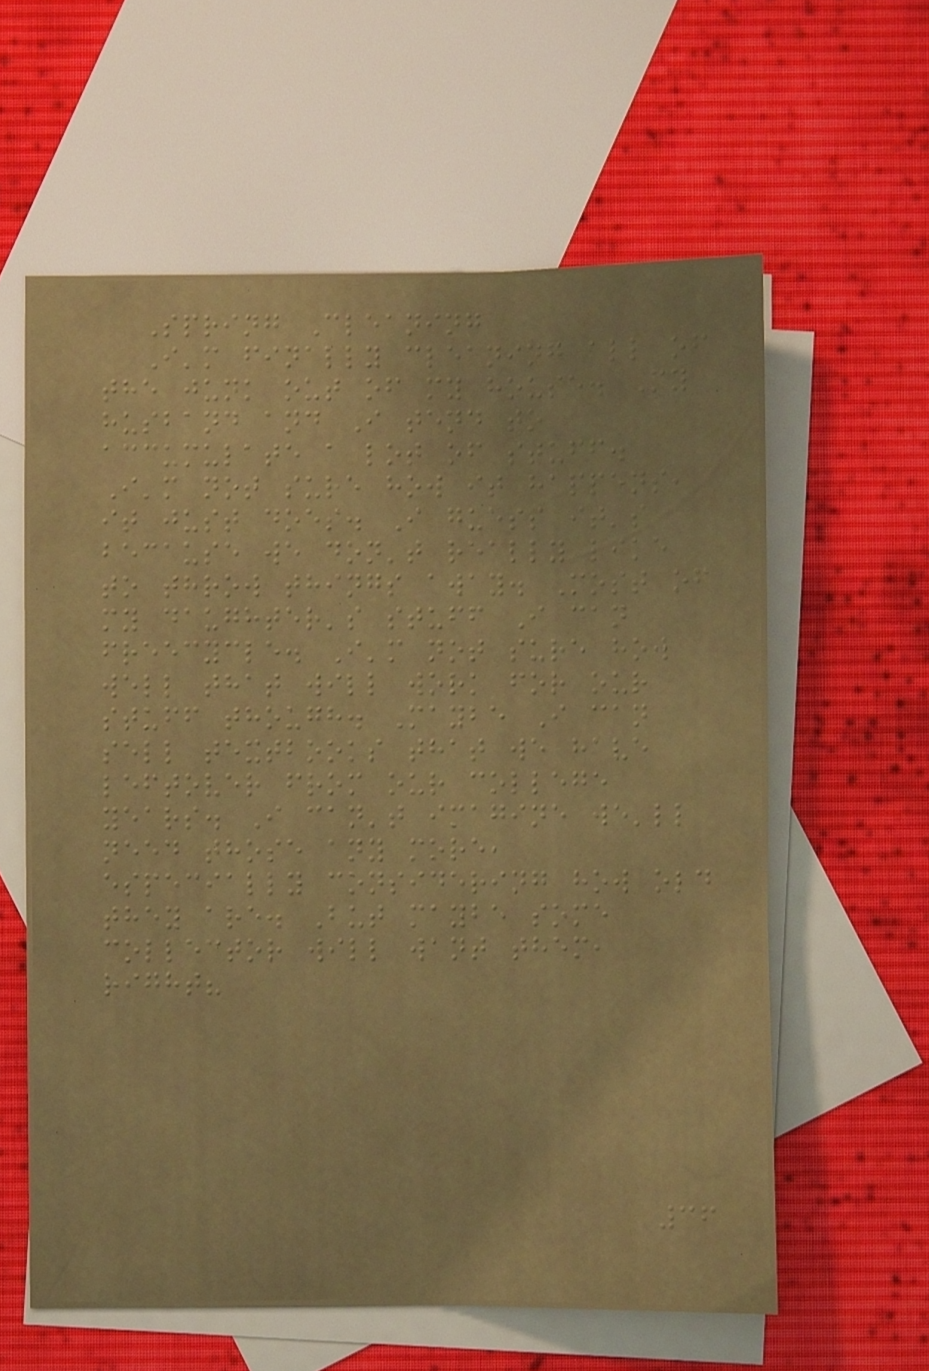Spring Cleaning
I'm finally cleaning all of
the junk out of my house. My
husband and I tend to
accumulate a lot of stuff.
I'm not sure how it happens,
it just does. I guess it's
because we don't really like
to throw things away. Most of
my daughter's stuff I can
freecycle. I'm not sure how
well that will work for our
stuff though. Maybe I can
sell textbooks that we have
leftover from our college
years. I can't imagine we'll
need those any more,
especially considering how old
they are. But maybe some
collector will want them,
right?
36
